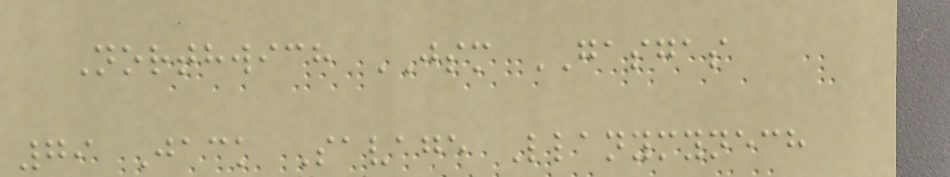Northwich JSM GASGAS
79 Jack Savage Llanymynech
